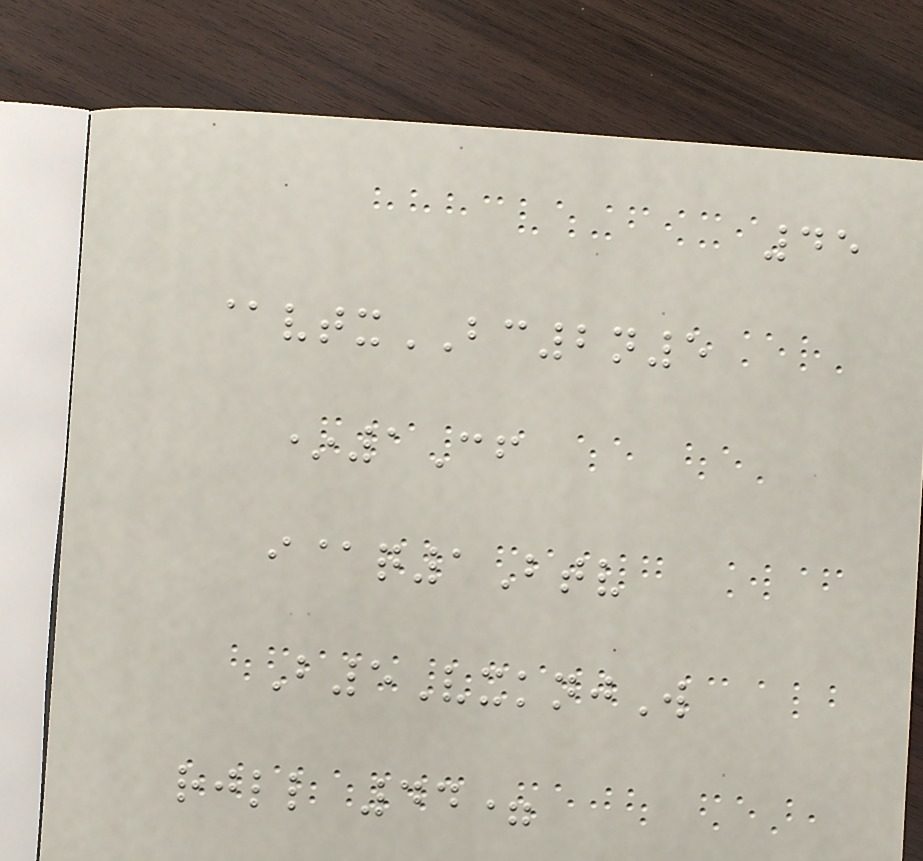45
@vtxBC2n5
*1Cf
i@q1Btv
B5VxknjW
rjll 44=
